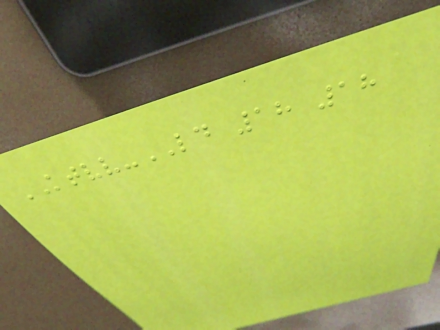KTVV-LD 18 18
